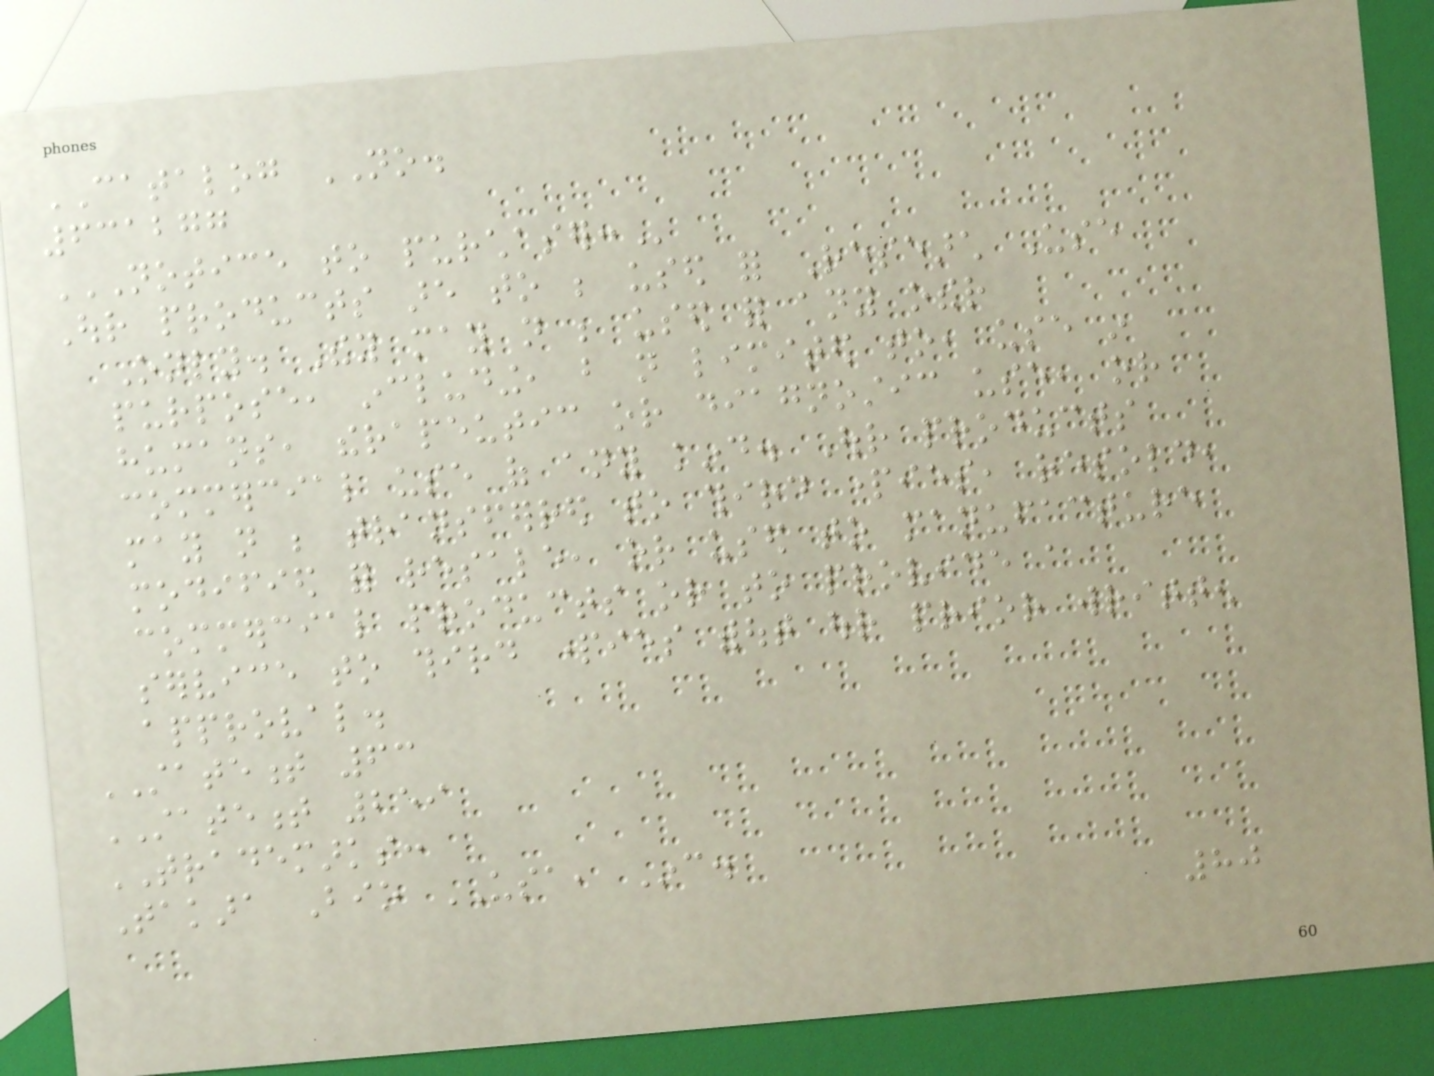CATALOG NO.
631277
NOTICE TO PURCHASER:
Our products are to be used for Research Use
Only. They may not be used for any other
purpose, including, but not limited to, use in
humans, therapeutic or diagnostic use, or
commercial use of any kind. Our products
may not be transferred to third parties, resold,
modified for resale, or used to manufacture
commercial products or to provide a
service to third parties without our prior written
approval.
STATEMENT 63
STATEMENT 259
TRADEMARKS:
Takara Bio USA, Inc.
80
